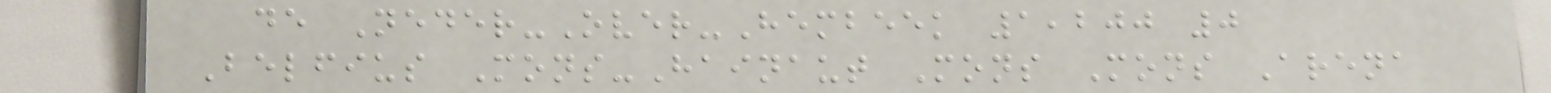de Neder-Over-Hembeek 1,200 0
Belfius Mons-Hainaut Mons Mons Arena
